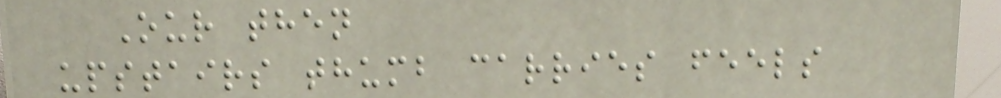Our then
upstairs thumb carries feels
